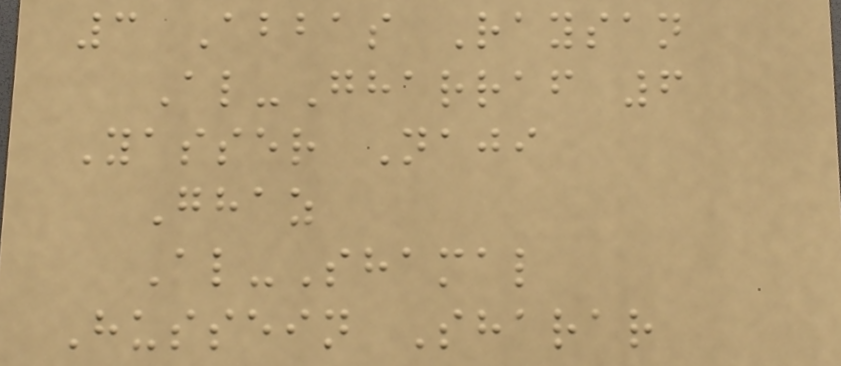3 Abbas Raysan
Al-Gharraf 6
Yasser Naji
Ghaz
Al-Shamal
Hussein Sharar
